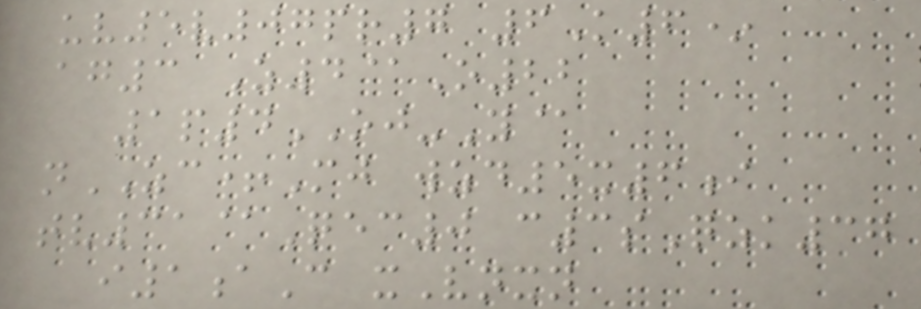uv5v07pr7 6K6*
ag3 Z4@O22
1p4OJ-Y@
nZC+Mj wzd5x6i
tv31@Qec0 c3sQzk37
i1aC xVnxn
